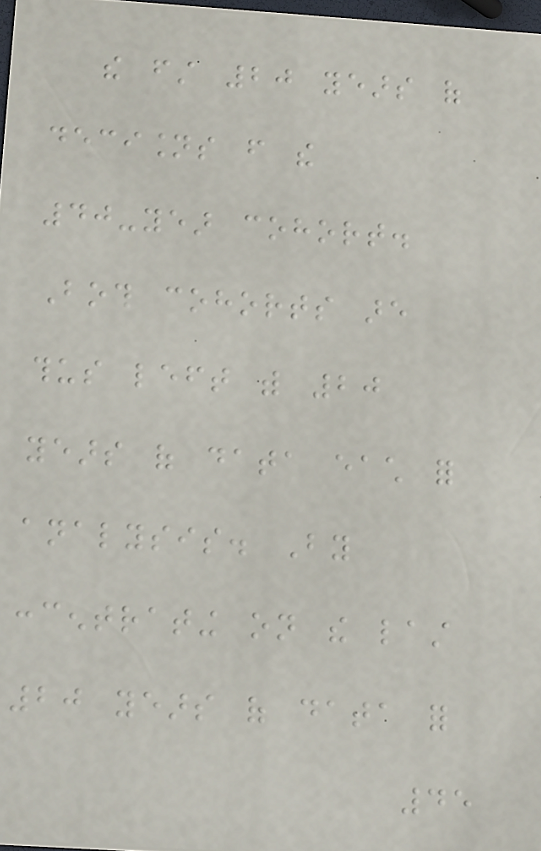the first 20 years of
decisions from the
40-year cohort.
Both cohorts are
thus left with 20
years of data each for
analysis. By
concentrating on the last
20 years of data for
45
